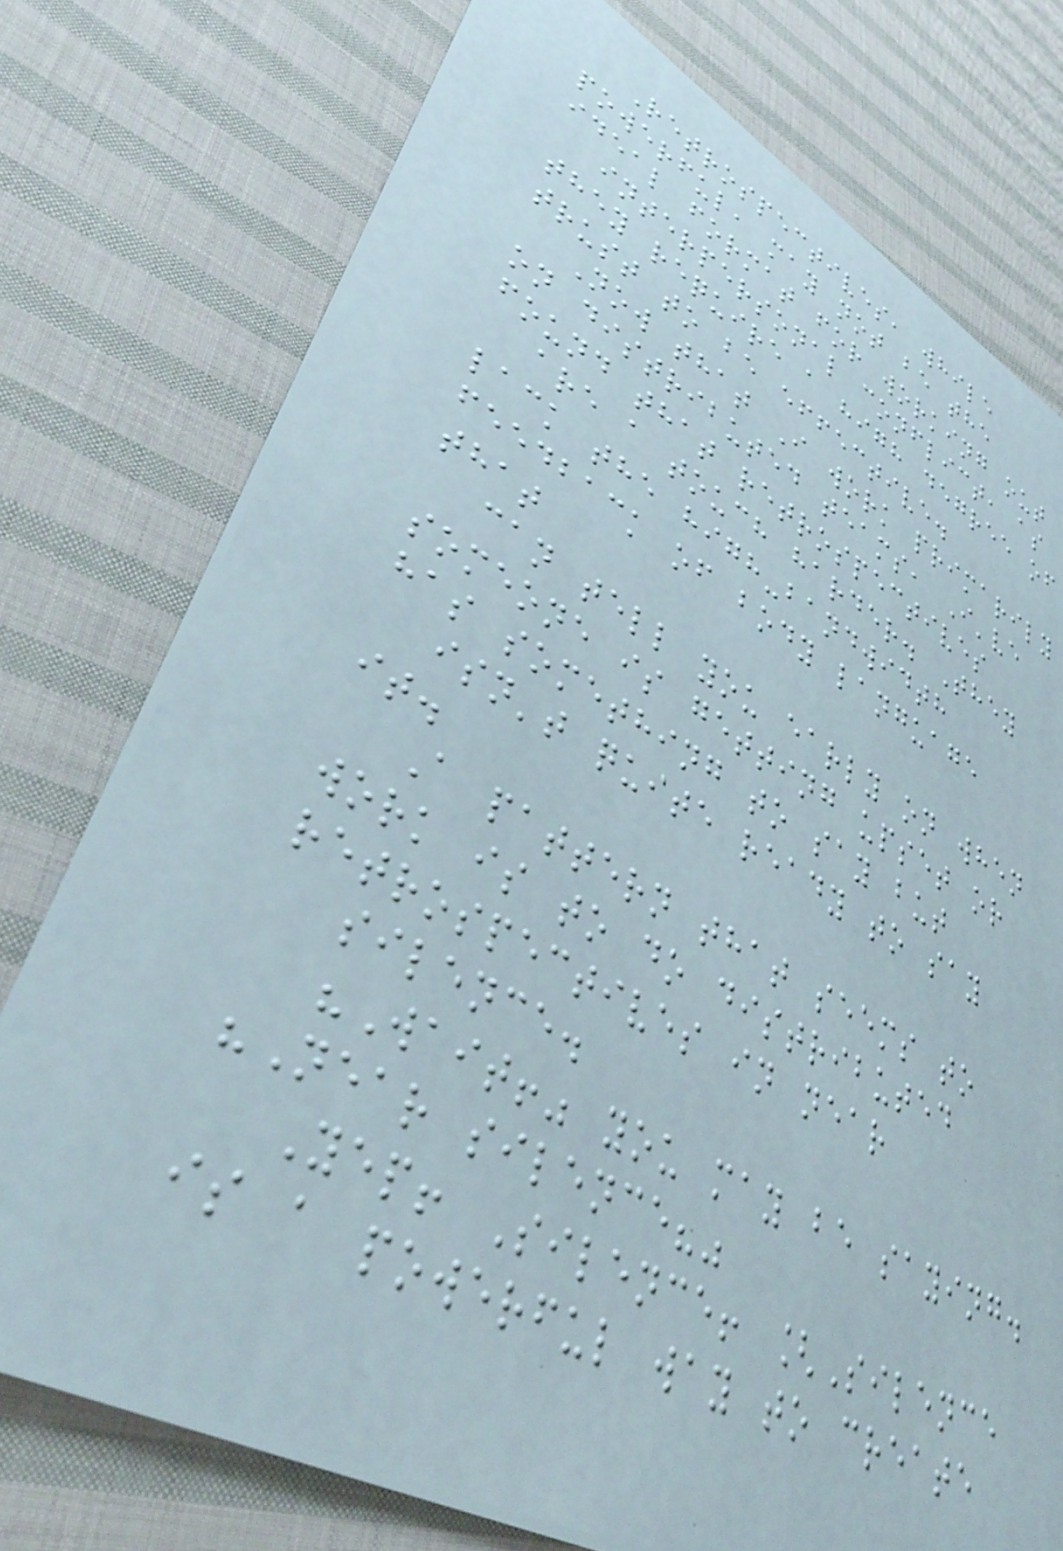Retrospectives, while
powerful, may not be the
ideal format for working out
interpersonal conflict, as
they require a high degree of
trust to be effective.
Now that I work primarily
on distributed teams, I've
found that retrospectives
are a touch harder. They
lack the high-bandwidth
feedback of body language
that
can tell you early on when
someone is getting upset or
has something to say but
isn't quite ready to say
it.
A pattern that seems to
work is to do distributed
retrospectives in near
silence.
"Wait!" you may be saying.
"Near silence?"
Yep! Silence! [Silence
is a powerful way to create
